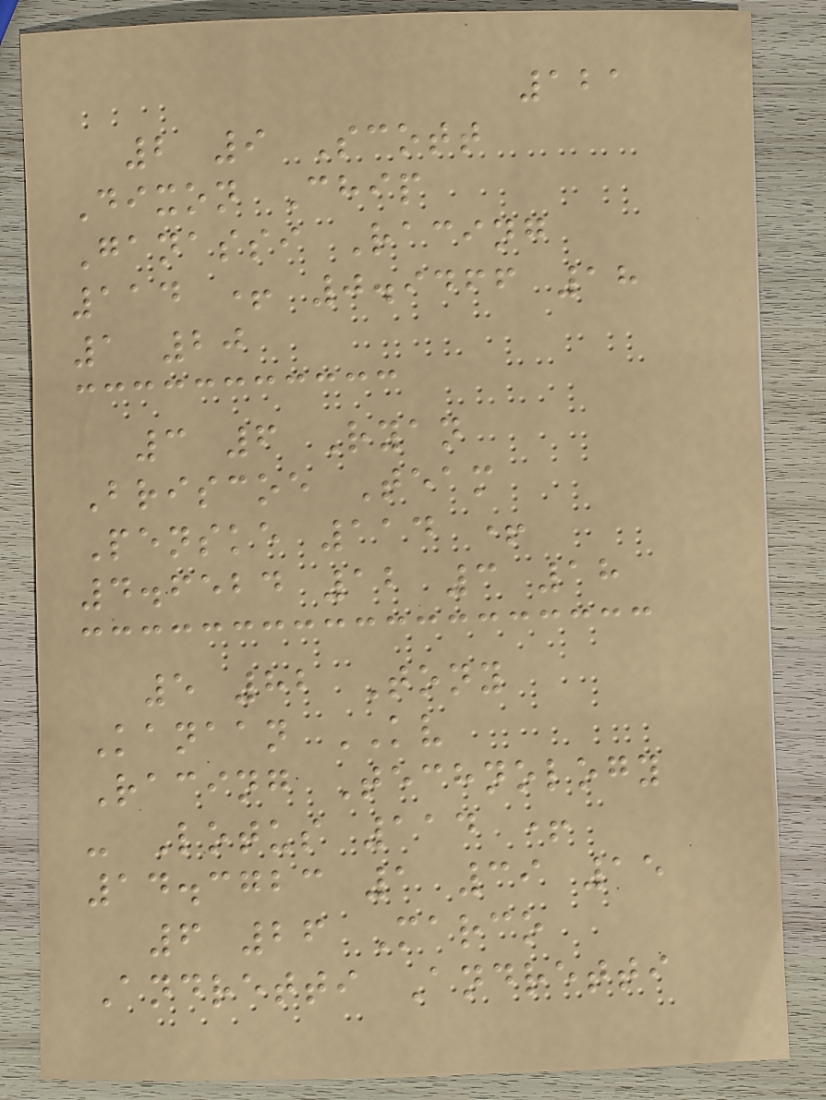121
2 9 Scott
Dixon Chip
Ganassi Racing
114 + 0.9466 18
1 20
3 6 Ryan
Briscoe Team
Penske 114 +
4.6524 12 3 18
5 82 Tony
Kanaan KV
Racing Technology
- Lotus 114 +
14.3723 1 39 15
6 26 Marco
Andretti Andretti
